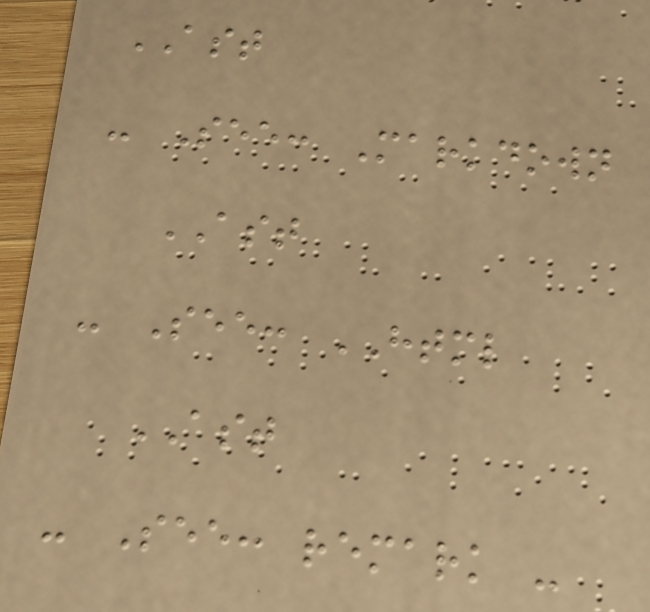AST
- See: Markdown
AST
- See: HTML
AST
- See: remark -
